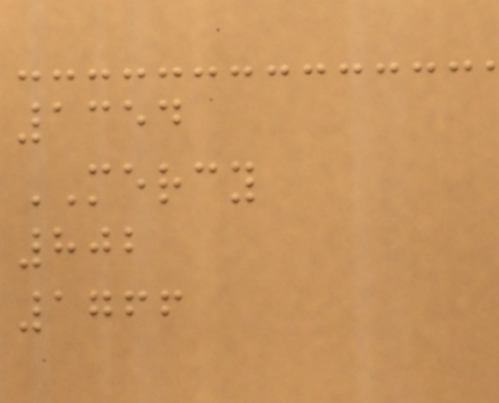1354
MERCY
802
1766
